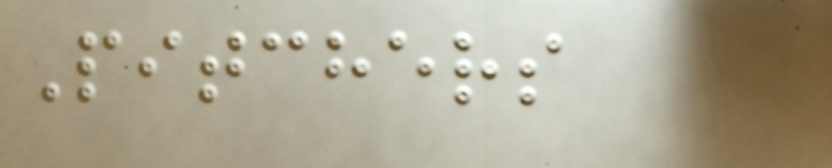Pitchers
